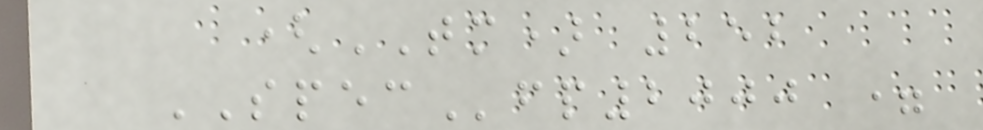(TM) 252
SPECfp2000 =
